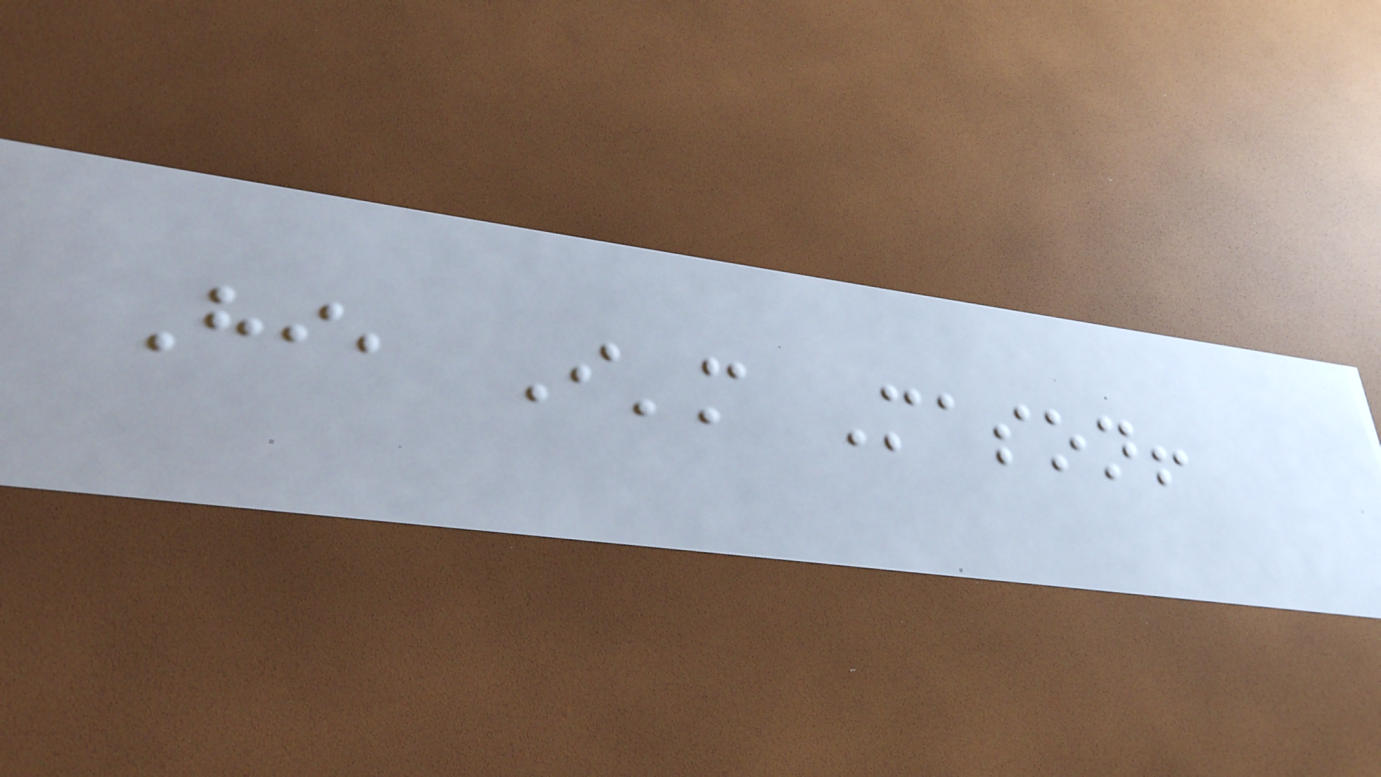Hi, I'm Mason!
